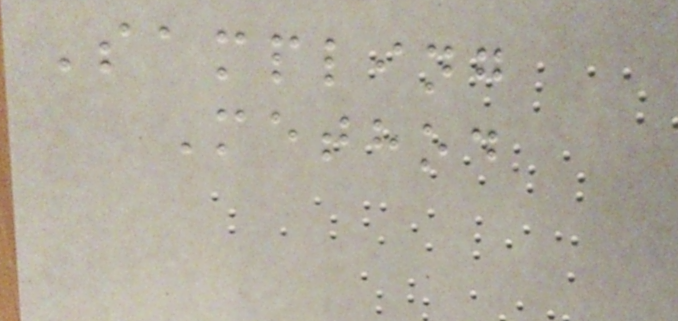Sampling
Method
